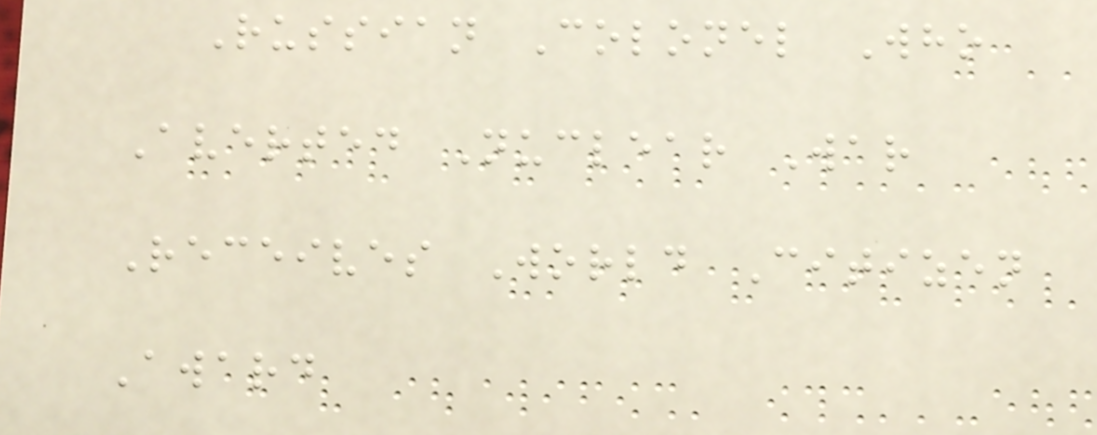Russian Colonel Who
Averted Nuclear War
Receives World Citizen
Award
